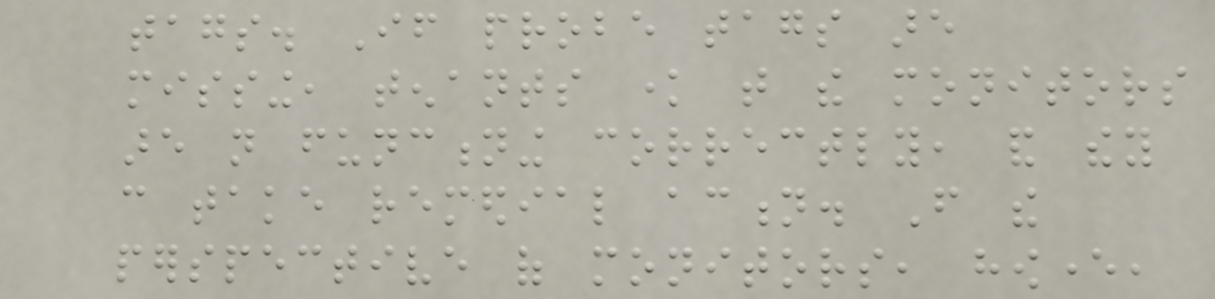tags. If probe tags are
missing, tenants know that the monitors
are not functioning correctly, and they
can take remedial action. From the
perspective of monitors, however,
